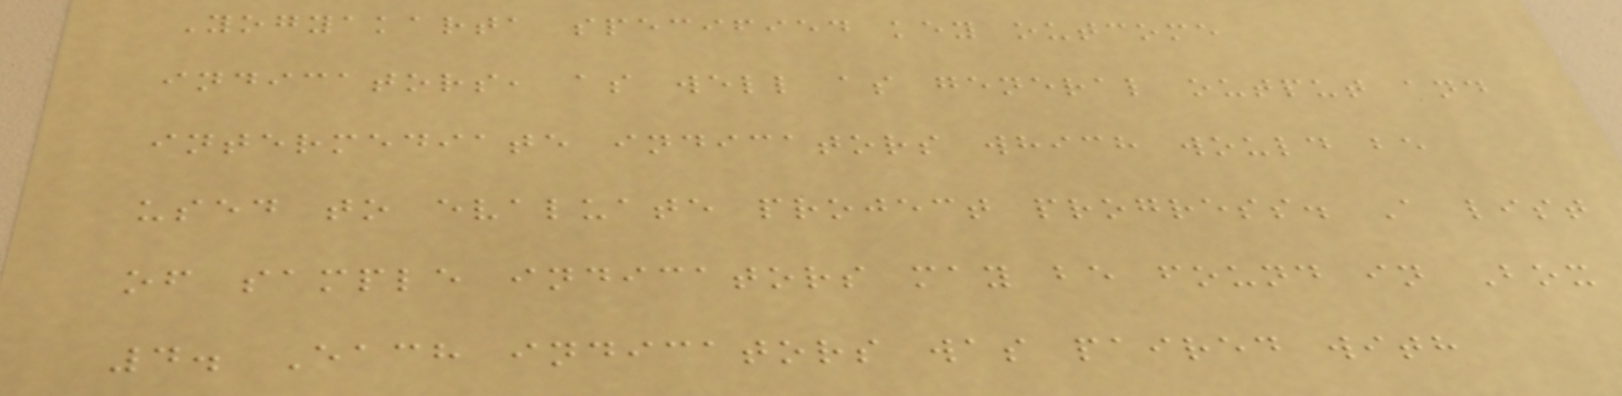Yogyakarta specified key outcome
indicators, as well as general output and
intermediate indicators which would be
used to evaluate project progress. A list
of sample indicators may be found in Box
4. Each indicators was paired with
